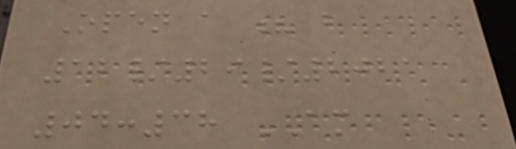Open a ? b
12/29/2021
04:38 AM
